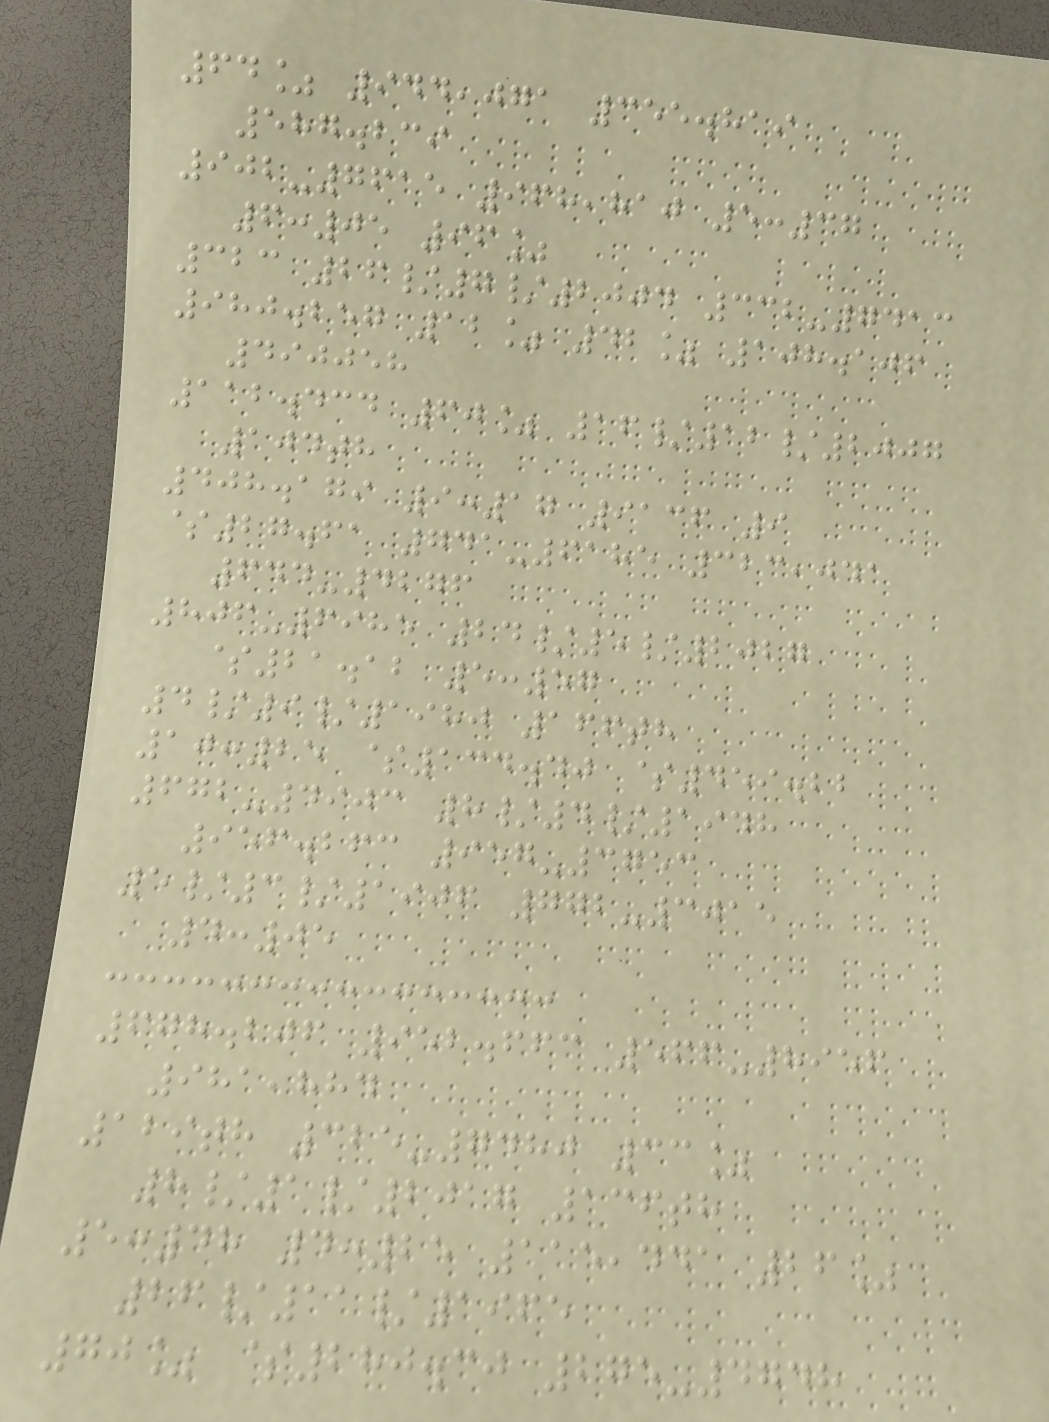64% 944,071 355.819
587.239
902-7615 968,810 5:37
6:05 96%
323 26/7/2004 332-7413
980.257 12% 42% 108.106
490058
112.434 60% 16/12/2007
104th
408.179 9:17 9136 9
$27.61 741-6185 323,041
644-4276
806-6985 24/5/2027
$21.12 5:57
4/9/1980 166th
10:25 $134.40 $459.22
672-4903 8/4/1948
956.263 957-3753
5/3/1906 772-3015
4:05
678.206 952.663 566-8956
981,884
129th 325-7480 33%
8/1/2017 136th
5:48 4:25 115,441 26%
26/11/1965
70% $280.30 275-4748
